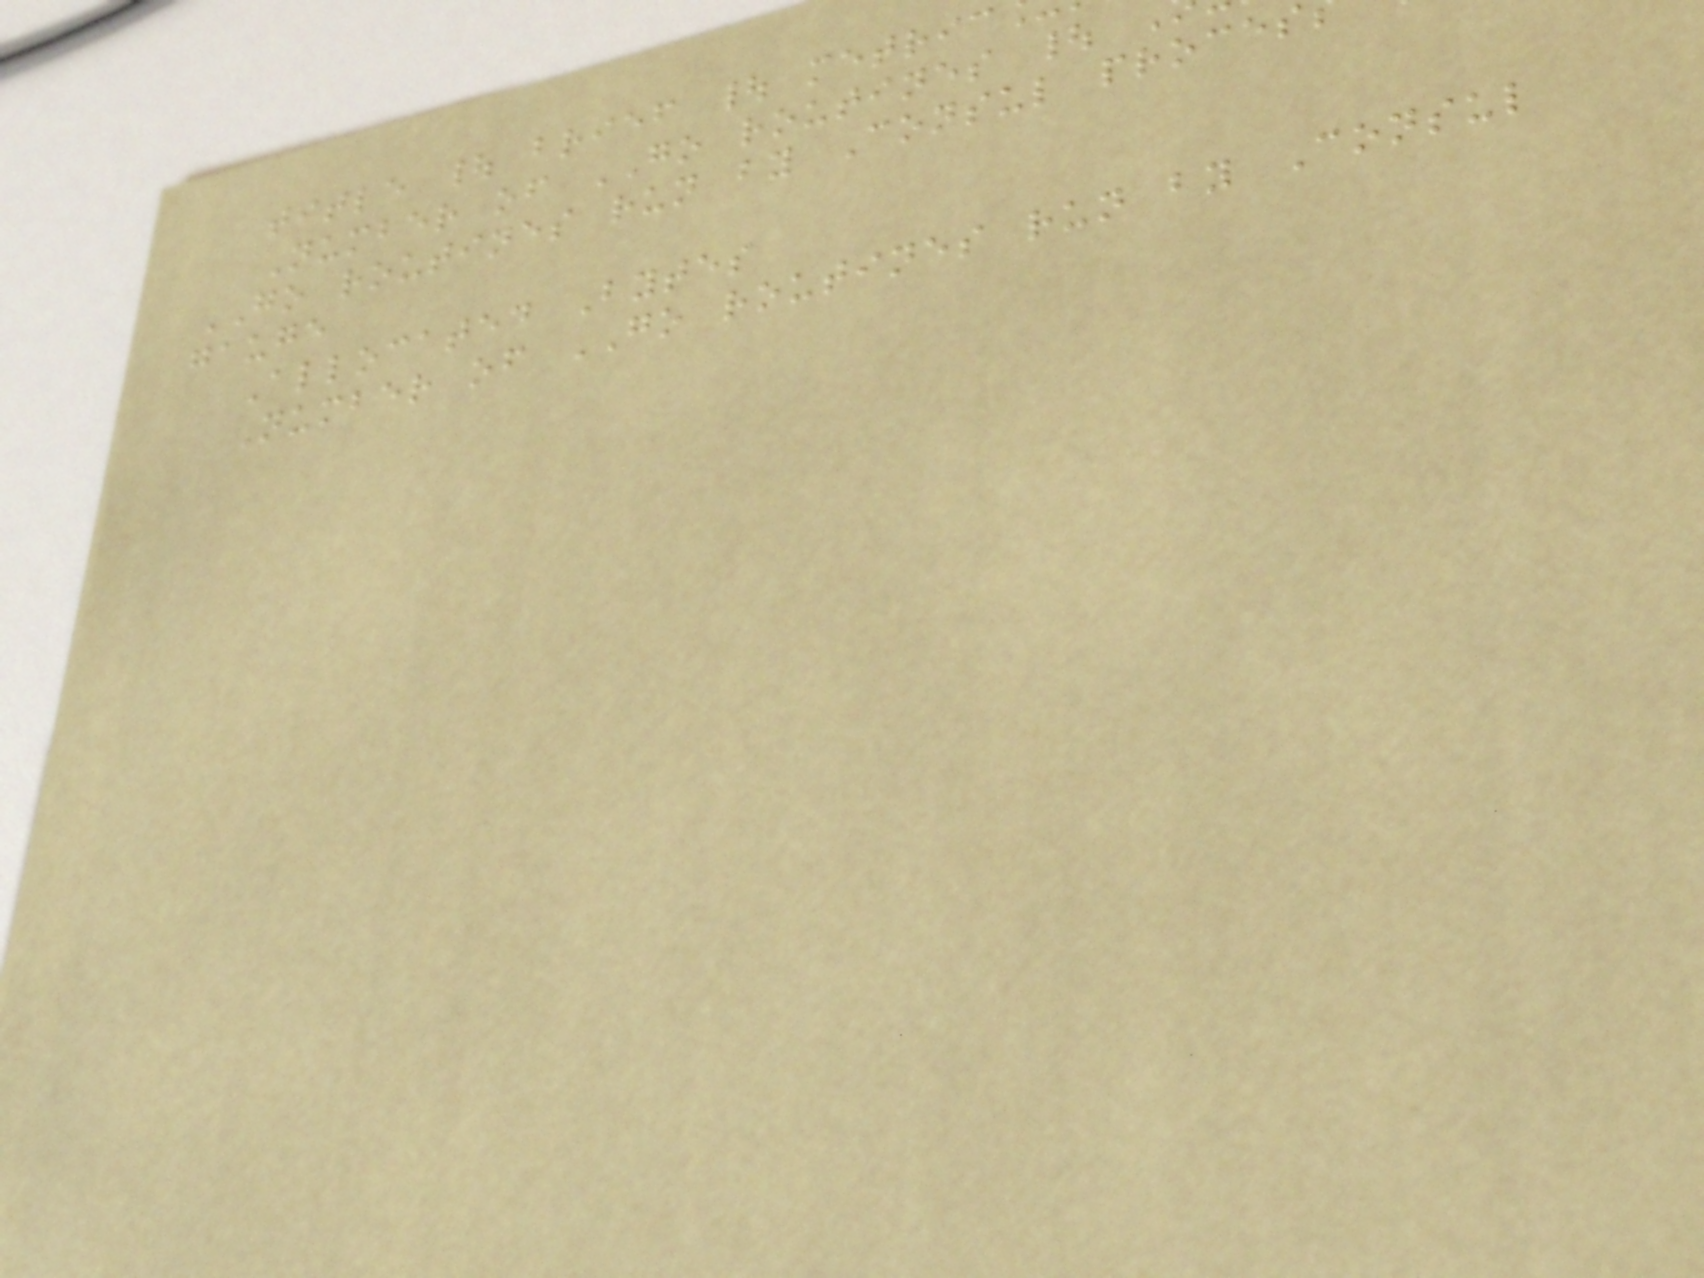title | brief | metric
Number of GO routines |
GO routines run by Consul proces
gauge
Allocated Bytes
Number of GO routines run by Consul
